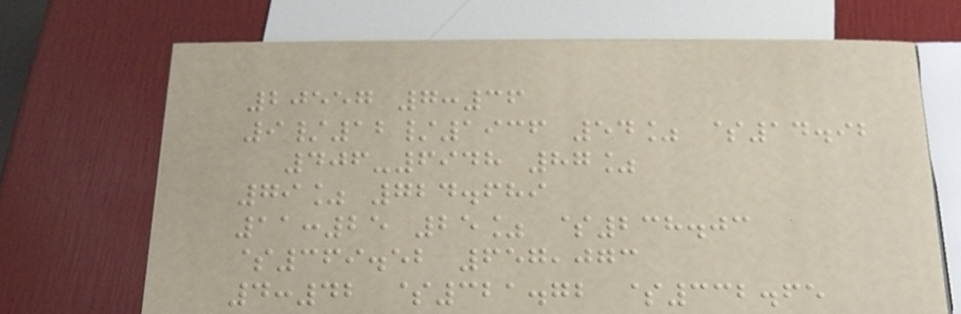20557 7:36
9/12/1936 54% $14.92
406-6948 87%
79% 724.689
11:25 25% $238.03
$369.52 657,073
4:42 $321.72 $332.65
